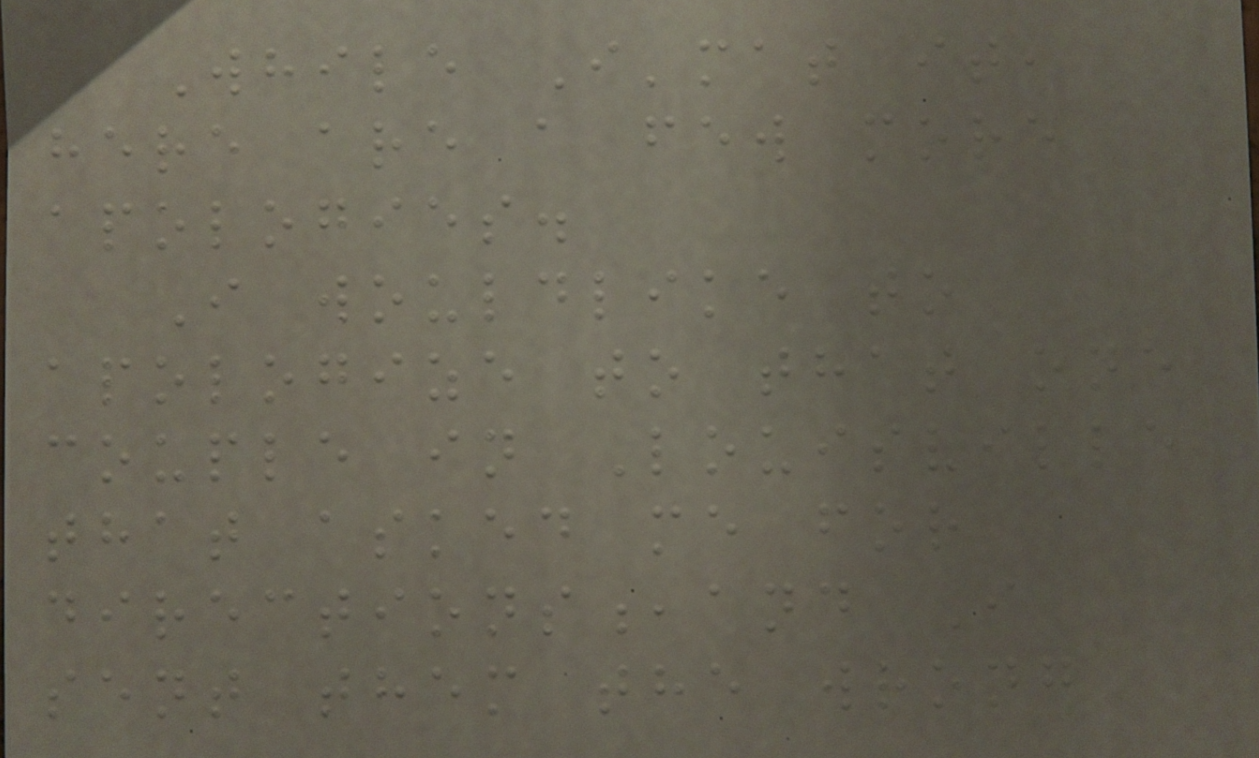While I'mat it,
here are a few more
apologies.
I wouldlike to
apologize to that one
couple in Louisville
that asked me for
directions,and I
sent them the wrong
